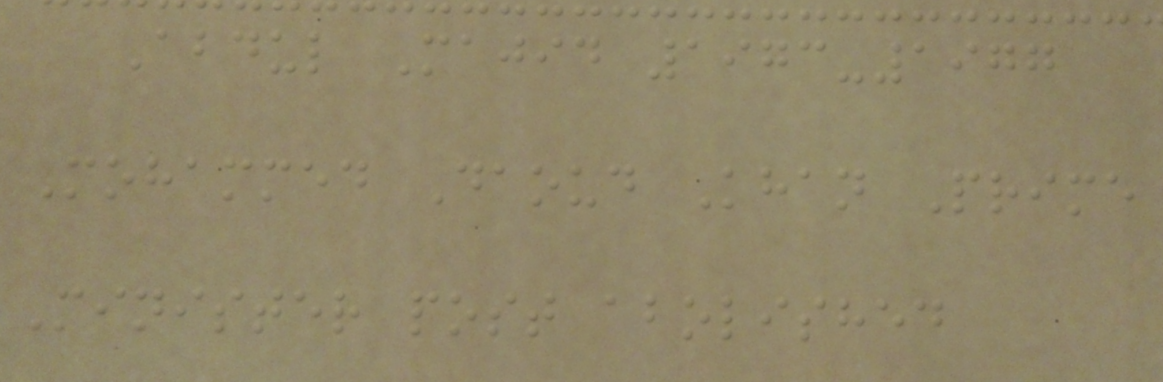Abdul Majid 1973-1977
Mohammed Daoud Khan Prime
Minister post abolished
